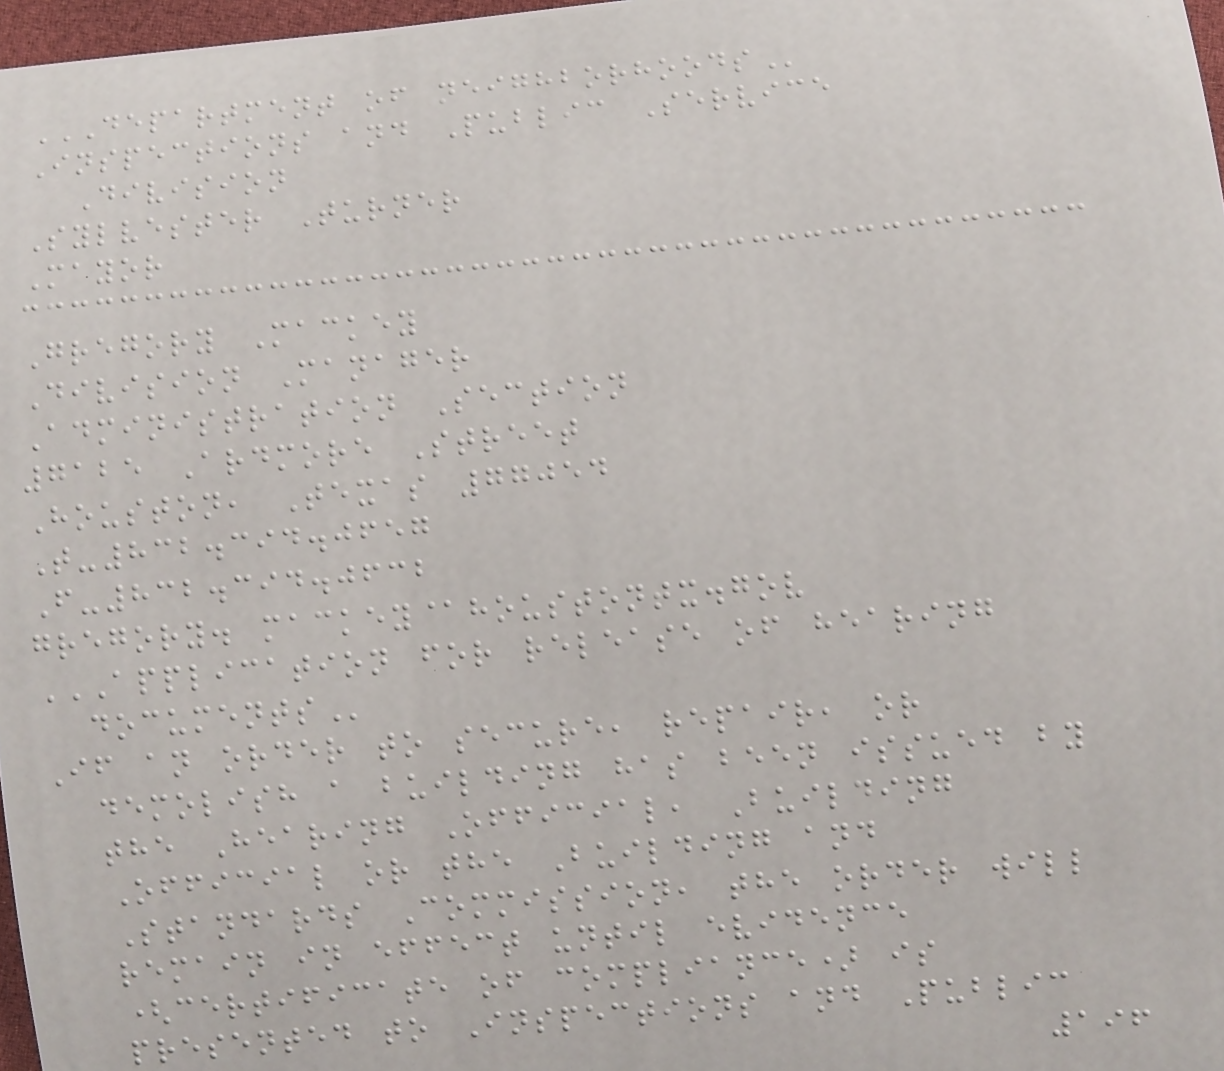DEPARTMENT OF NEIGHBORHOODS
Inspections and Public Service
Division
Sylvester Turner
Mayor
Gregory Mackey
Division Manager
Administration Section
7125 Ardmore Street
Houston, Texas 77054
T-832.394.0657
F-832.394.0632
gregory. mackey@houstontx.gov
APPLICATION FOR RELEASE OF HEARING
DOCUMENTS
If an order to secure, repair, or
demolish a building has been issued by
the Hearing Official, Building
Official or the Building and
Standards Commission, the order will
remain in effect until evidence
(certificate of compliance) is
presented to Inspections and Public
196
